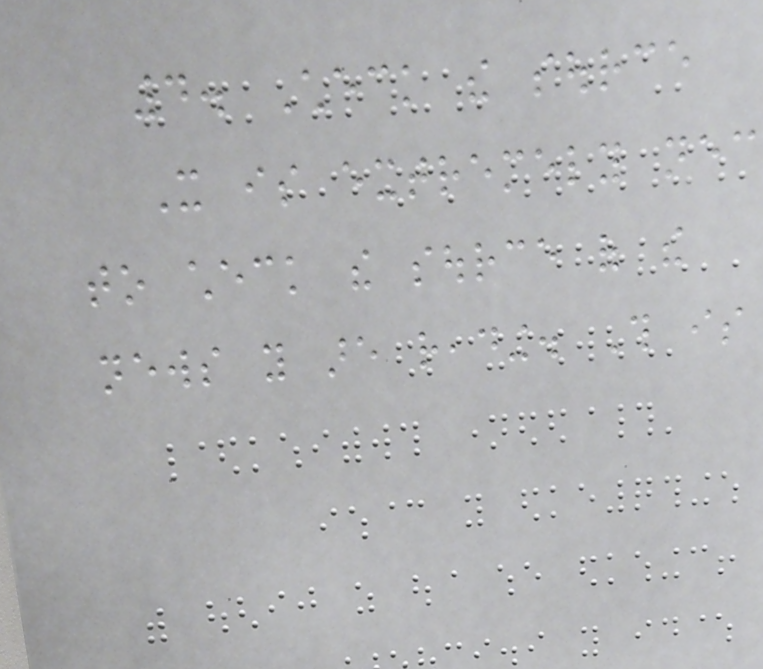4. Check the source
It is extremely necessary
to check the source of the
news you are reading. This is
